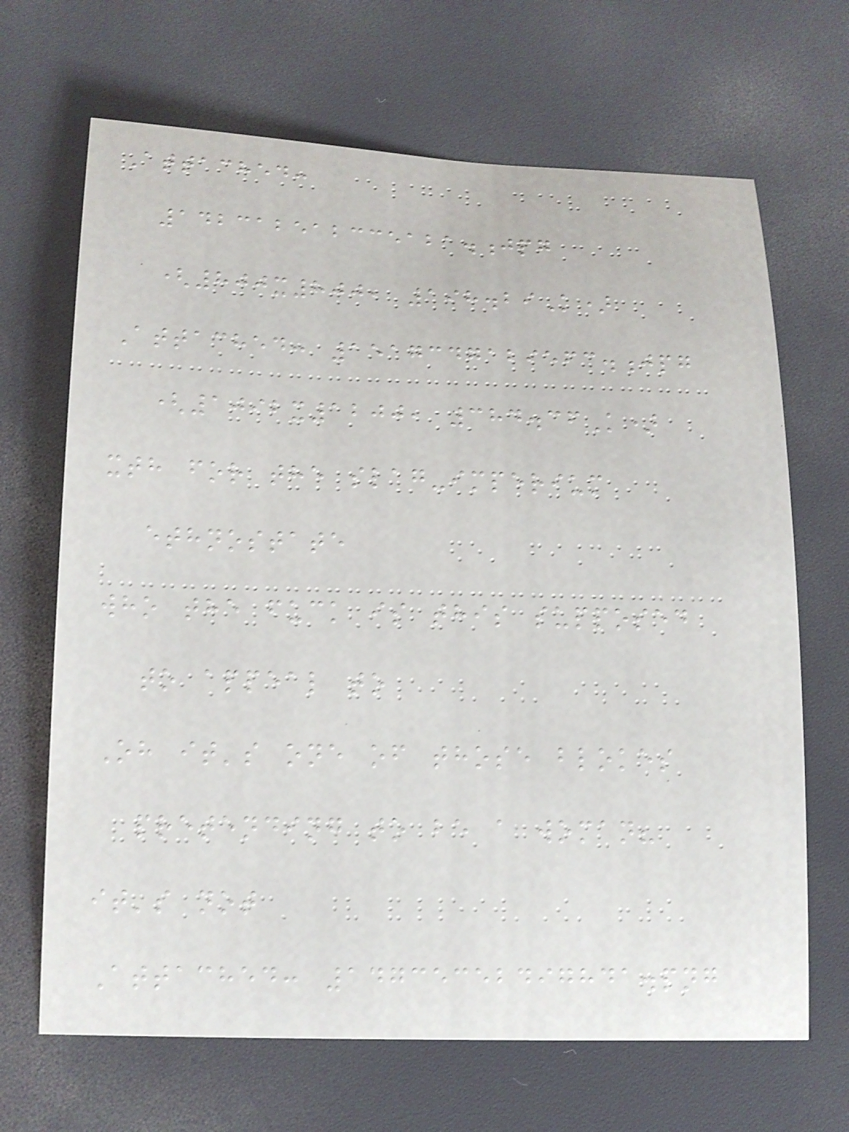Attached:
142312512335121.jpg
(800x800, 198.29K)
Attached: 1517347129563.jpg
(1092x1200, 384.36K)
xth for the slag-imperium
ethnostate
who the fuck is this supposed
to appeal to
Oh it's one of those blokes
pretending to be a woman?
it's not
Attached: 14735352497841.png
